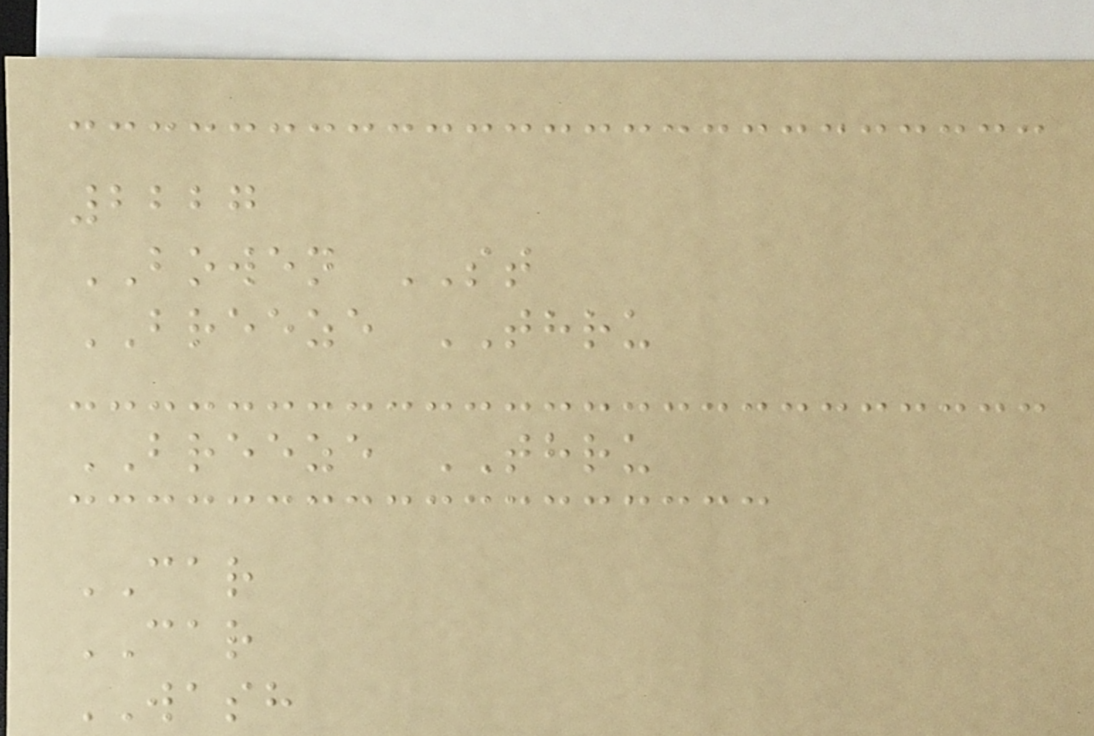2227
BOWEN ST
BREEZE THRU
BREEZE THRU
CAR
CAR
WASH
